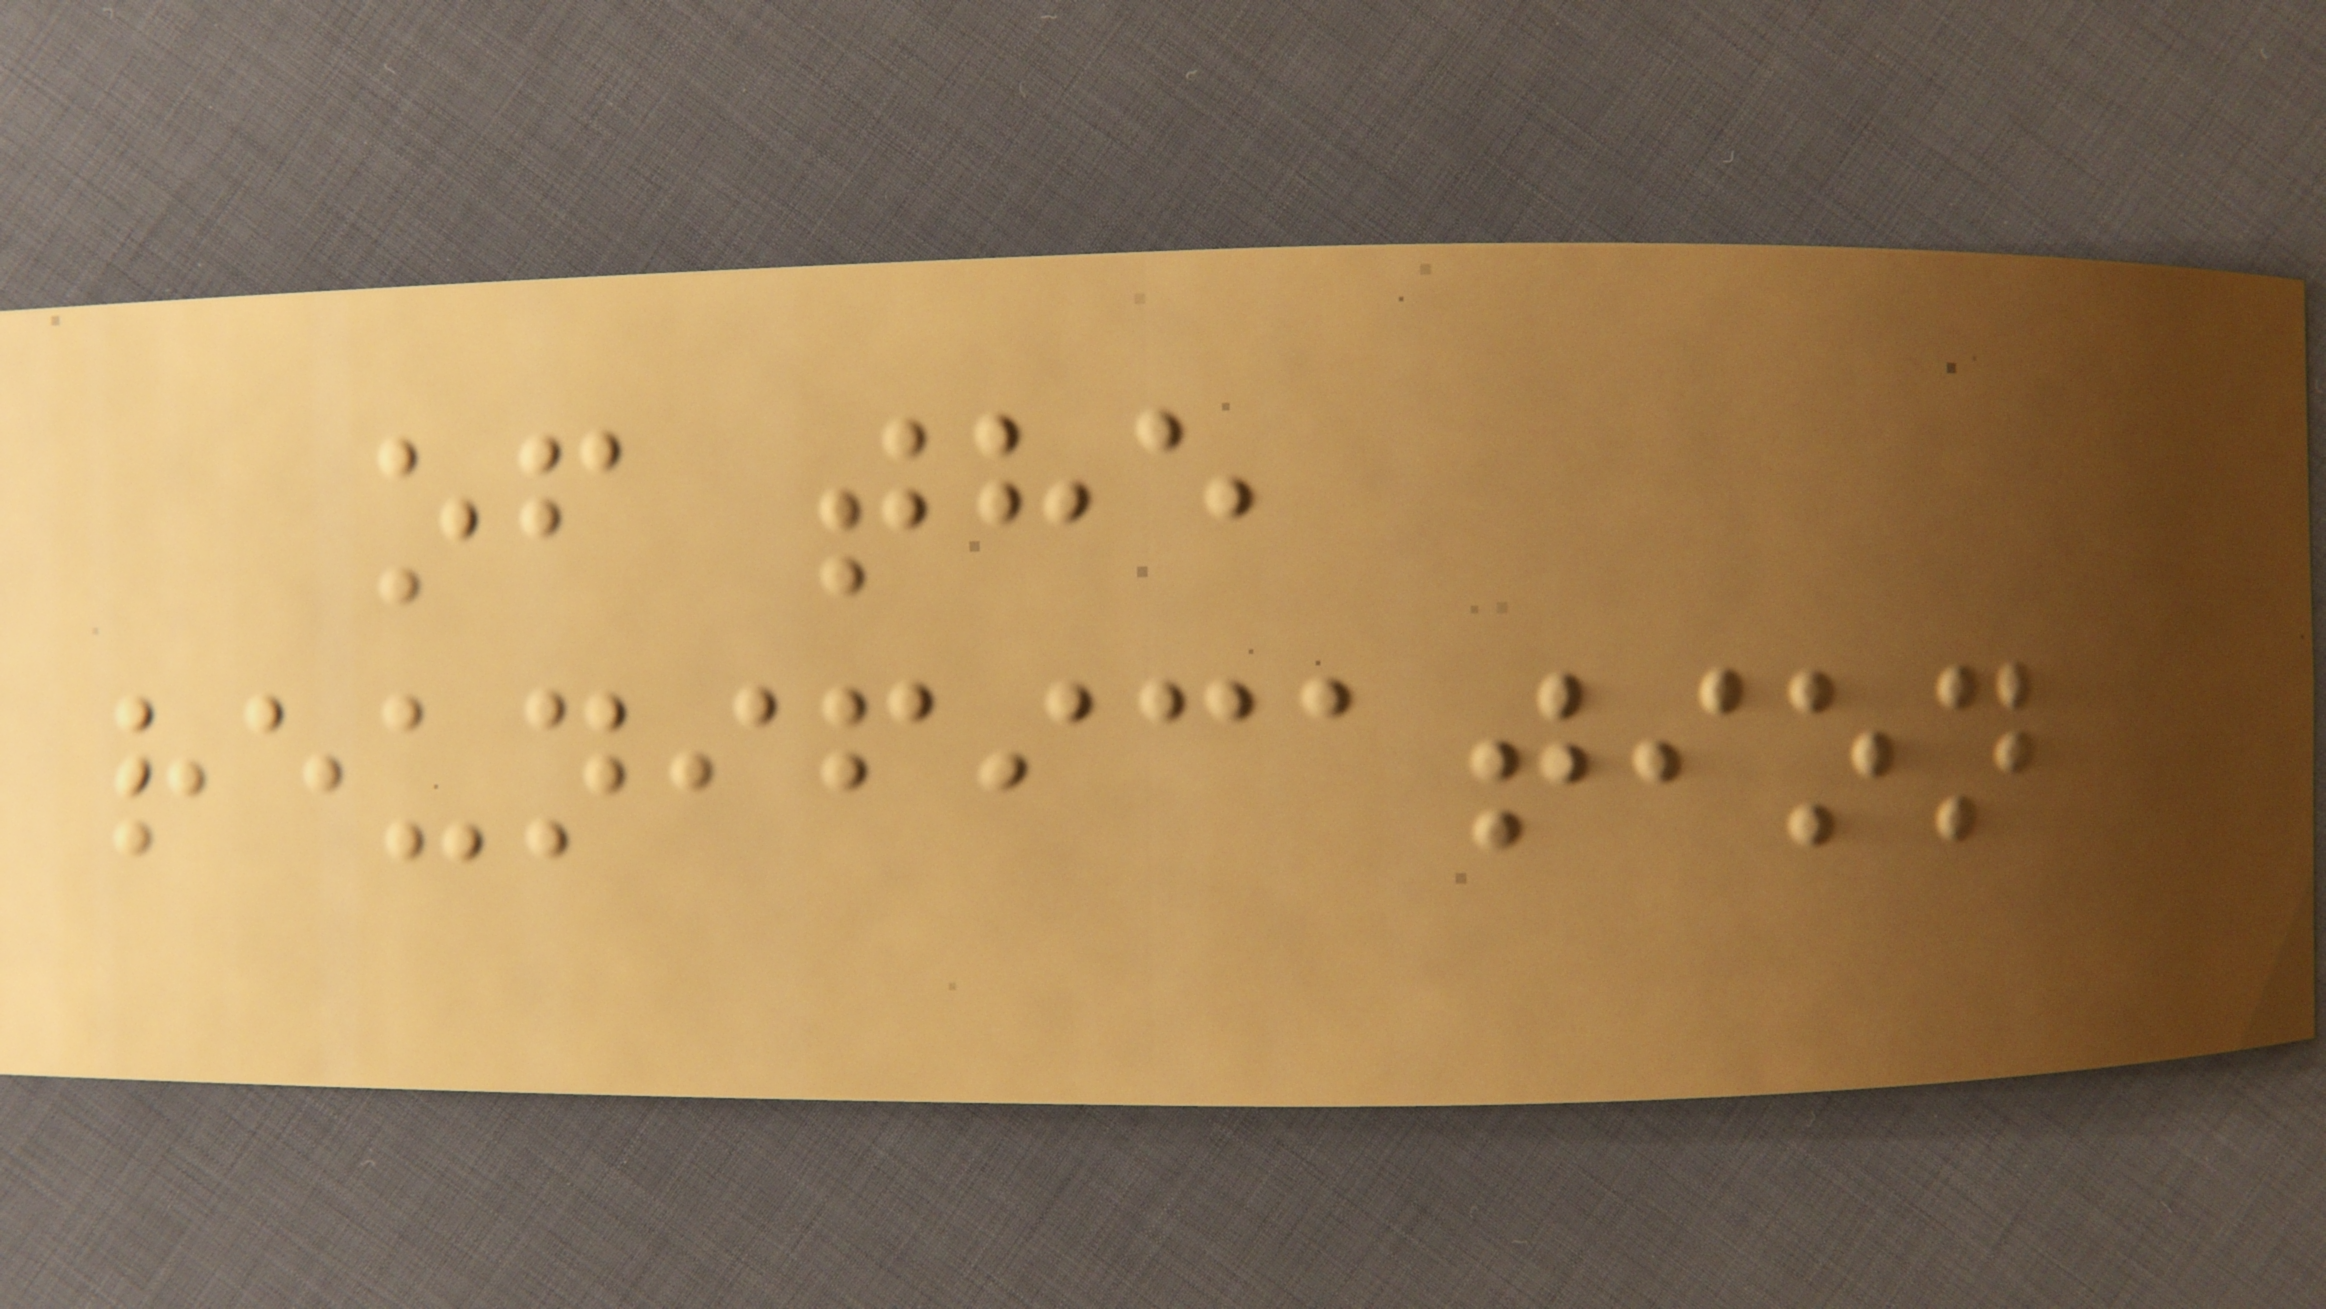of the
reunification
